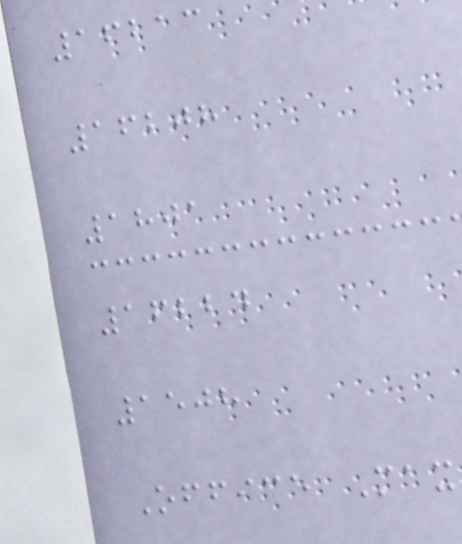16213
16208
1801
16224
1508
Office Max
